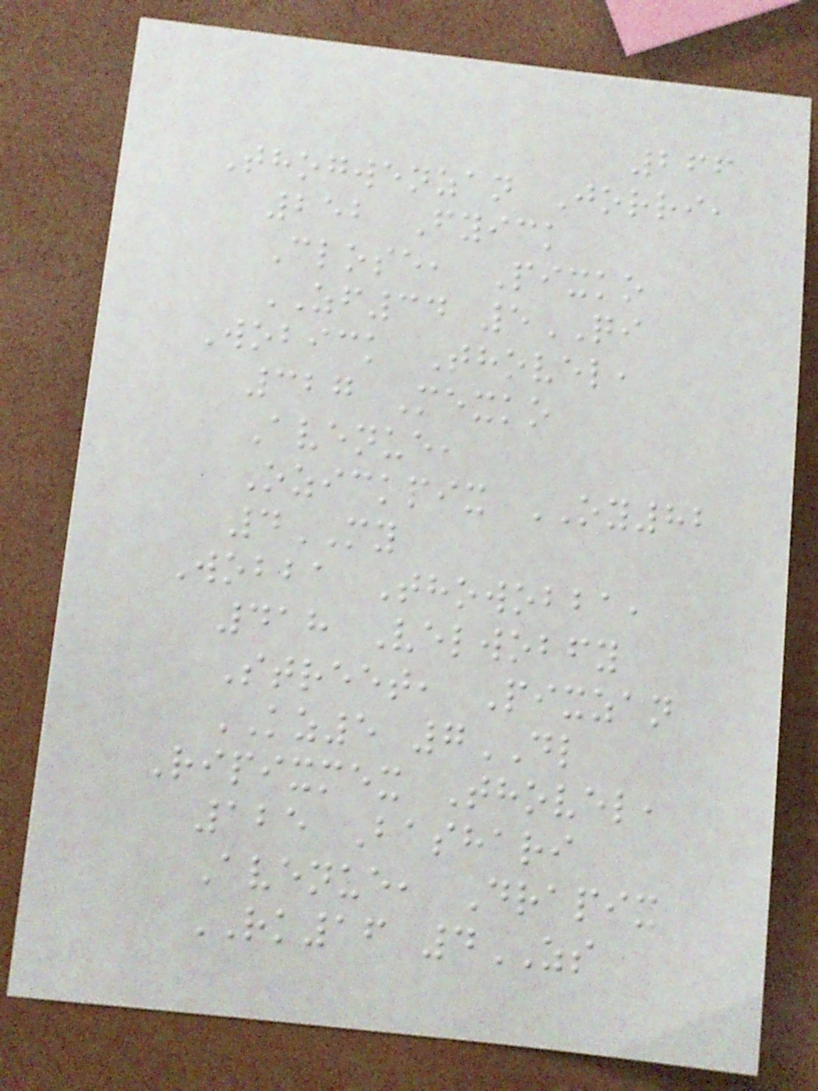266
Thogwenzan Jorri,
252 Fyick
Close, Pixko
ZF34 5QI
Wobick Thovel,
327 Mexko
Avenue,
Ozickpix OY82
4MY
Wobba Thowobba,
418 Velwobfy
Street, Pixzan
KZ5 7DL
Ripixmex Thovel,
125 Bashari
Avenue, Drapix
RK16 4ZS
